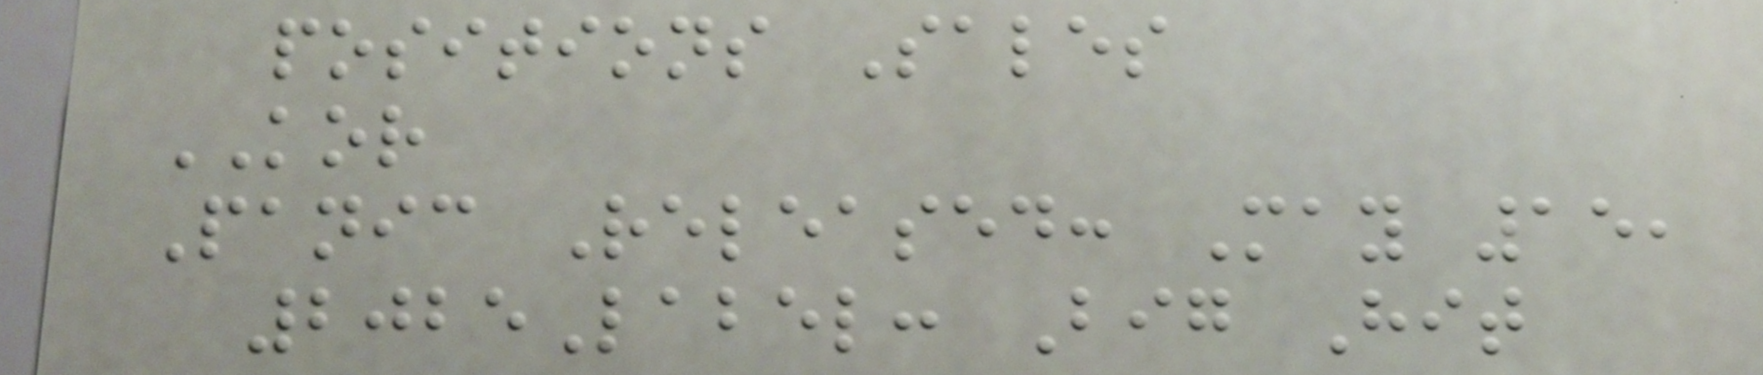positions Sales
KOR
Panic Released: May 15,
2025Label: Big Hit
